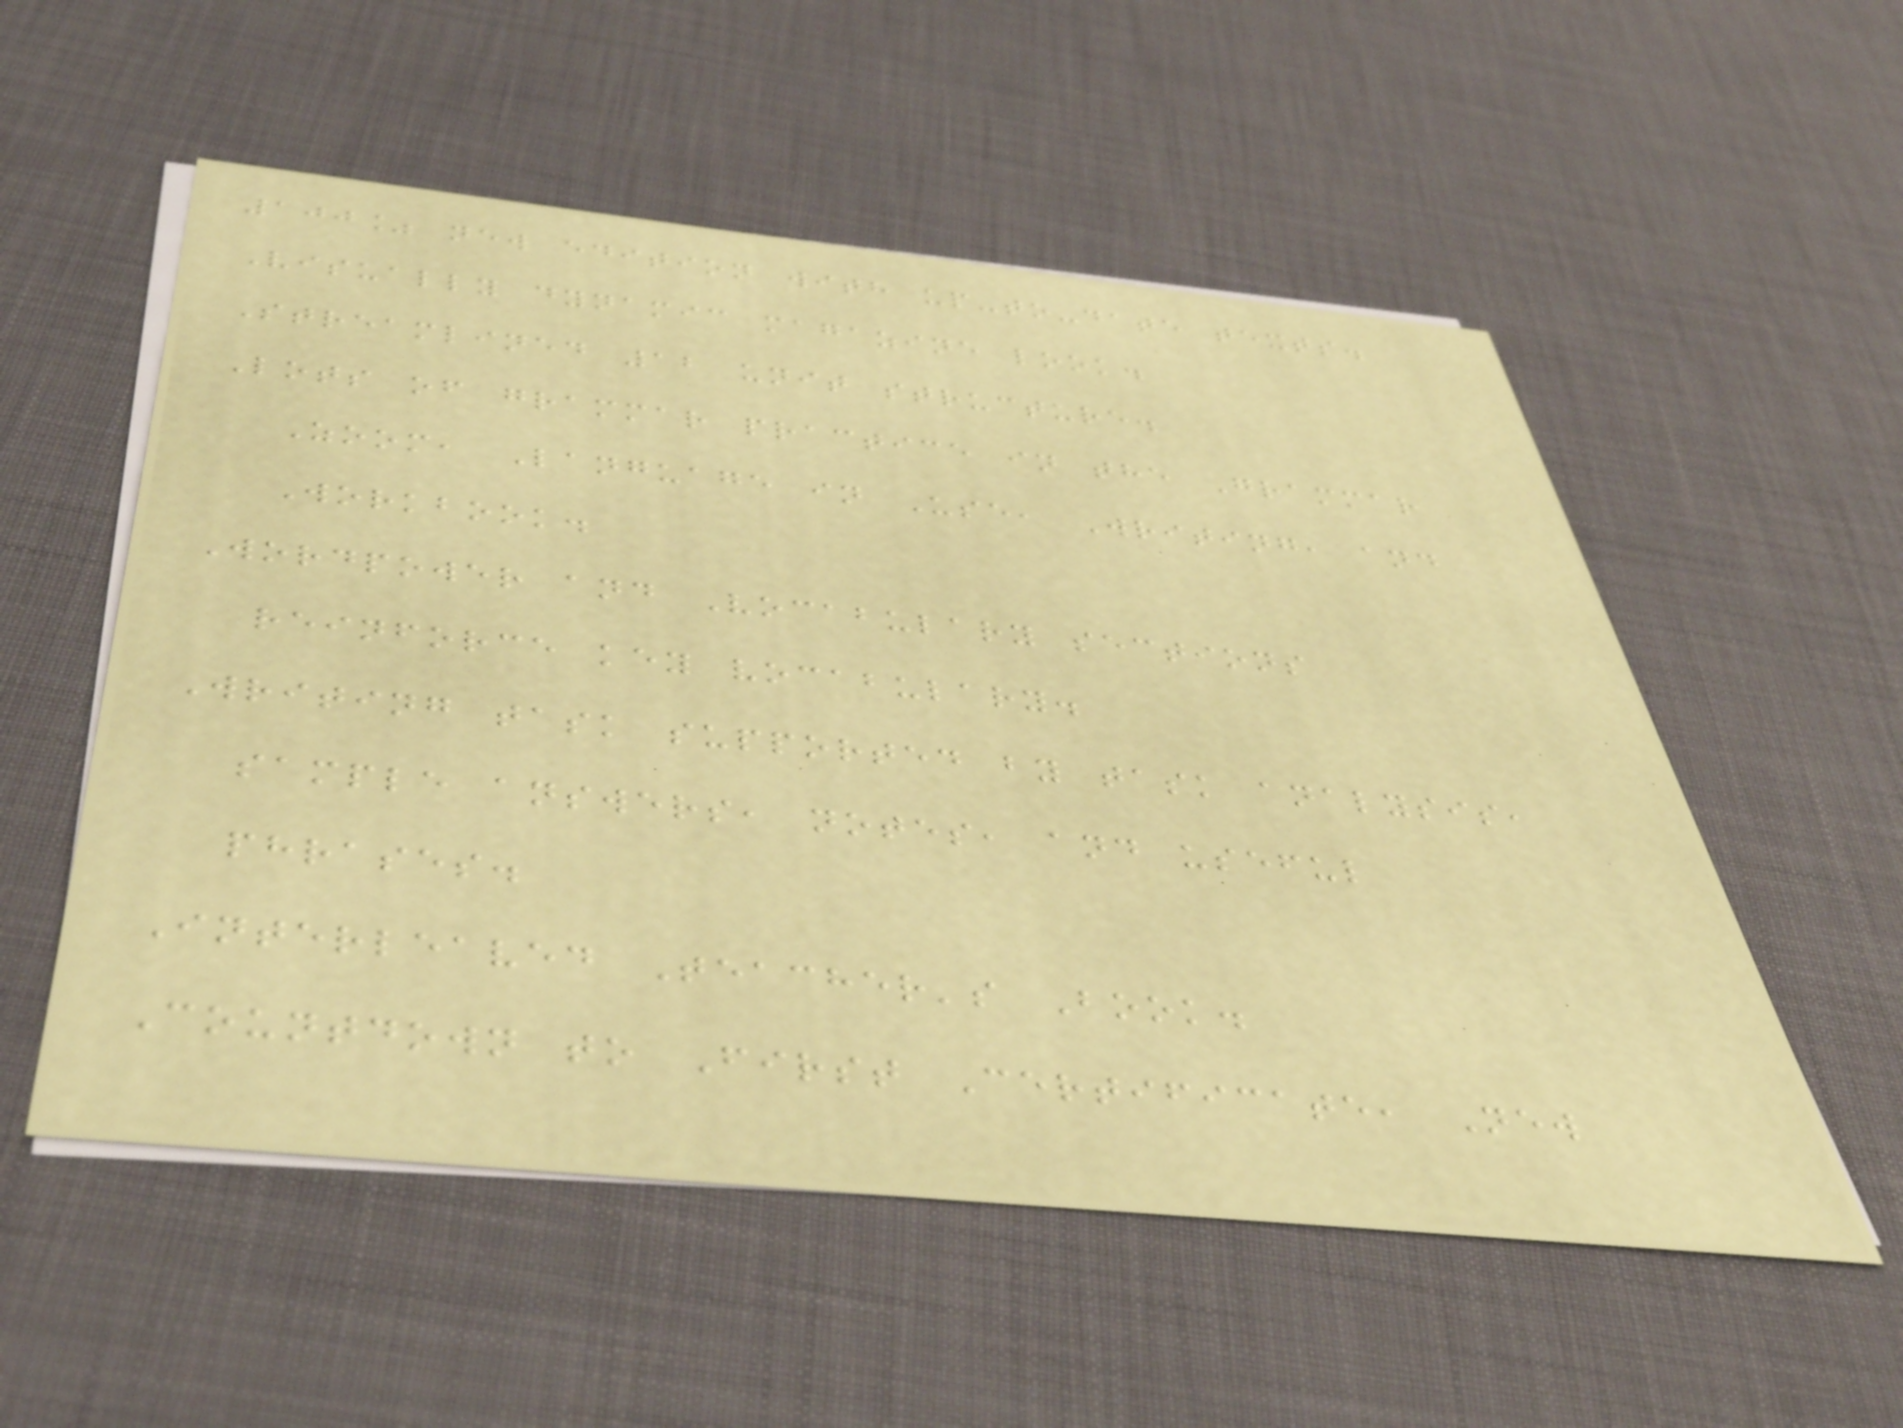100% new edition with up-to-date texts.
Visually dynamic magazine look.
Streamlined 12 unit structure.
Lots of grammar practice in the Grammar
Zoom, Language in Use, Writing, and
Workbook.
Wordpower and Vocabulary sections
reinforce key vocabulary.
Writing task supported by task analysis,
sample answers, notes, and useful
phrases.
Interleaved Teacher's Book.
Countdown to First Certificate, New
